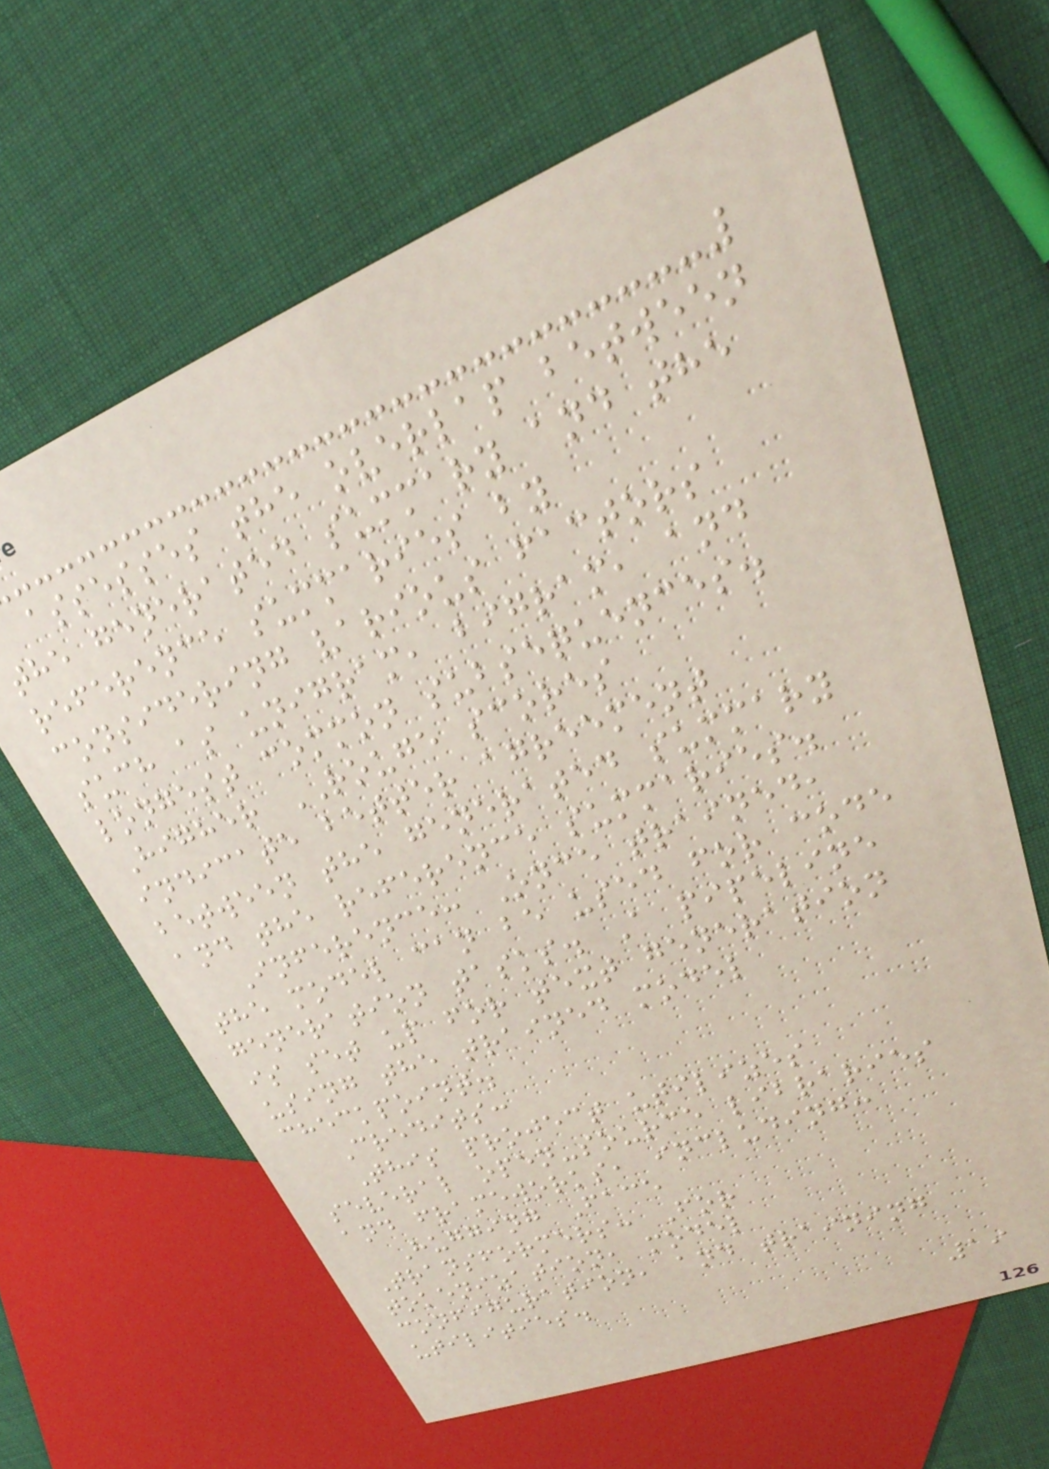assesses the overlap between
the generated summary and the
reference summaries by
considering various factors
such as unigram, bigram, and
longest common subsequences.
Higher ROUGE scores
indicate better agreement
between the generated summary
and the reference summaries.
Inference: Once trained,
the model can be used for code
generation tasks. A pipeline
is set up for text generation
using the trained model
checkpoint.
Credits:
This project utilizes
several open-source libraries
and frameworks, including:
Hugging Face
Transformers: For
tokenization, model
configuration, and training
utilities.
19
